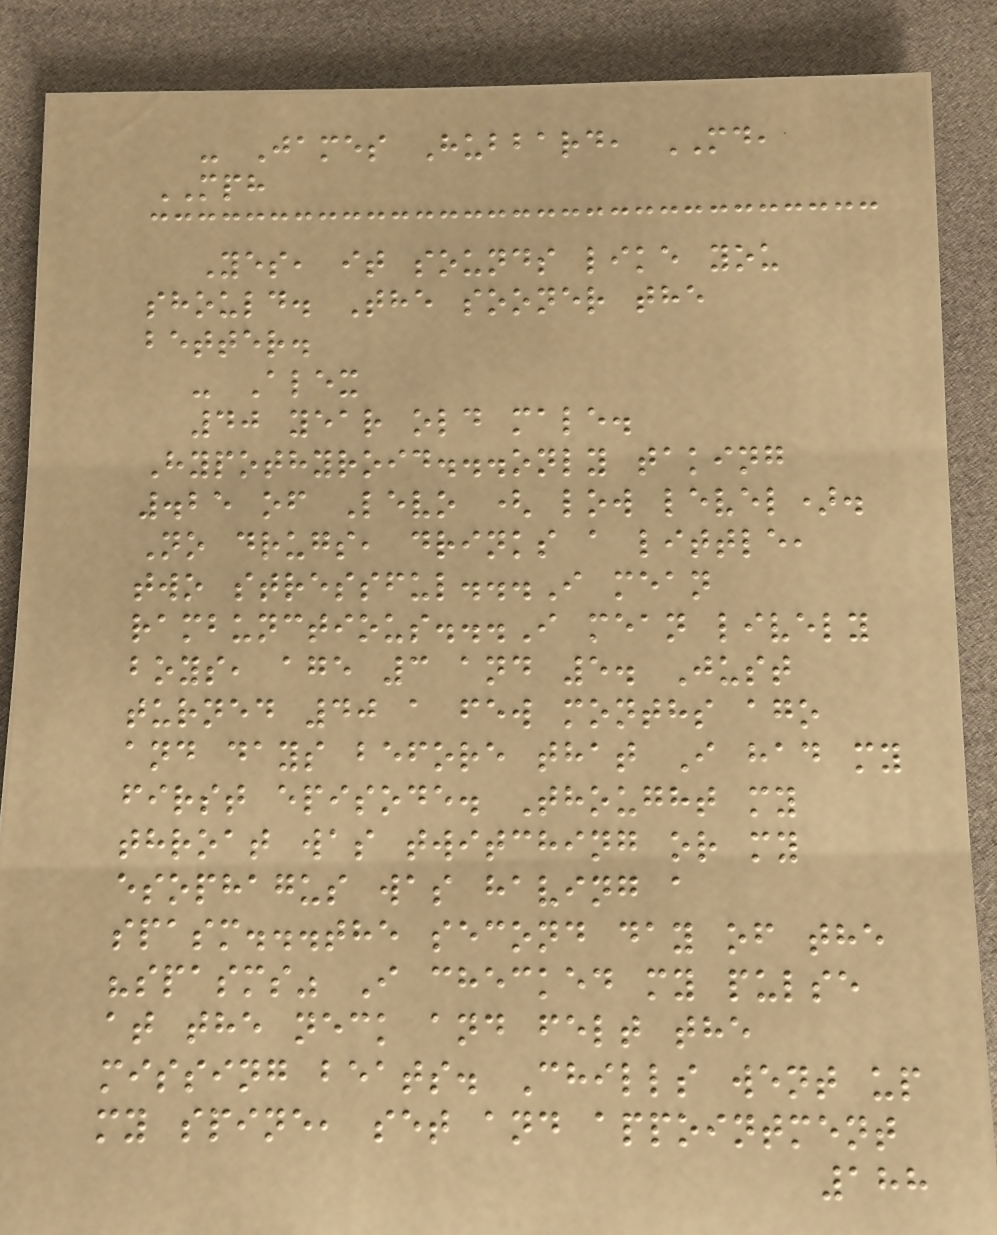- James Hubbard, MD,
MPH
Yes, it sounds like you
should. The sooner the
better.
- Alex
40 year old male.
Hypothyroid...only taking
.25 of Levo ( low level).
No drugs, drinks a little,
two stressful...I mean
rambunctious...I mean lively
boys, age 3 and 5. Just
turned 40 a few months ago
and days before that I had my
first episode. Thought my
throat was twitching or my
esophagus was having a
spasm...the second day of the
"spasms" I checked my pulse
at the neck and felt the
missing beats. Chills went up
my spine, set and appointment
188
